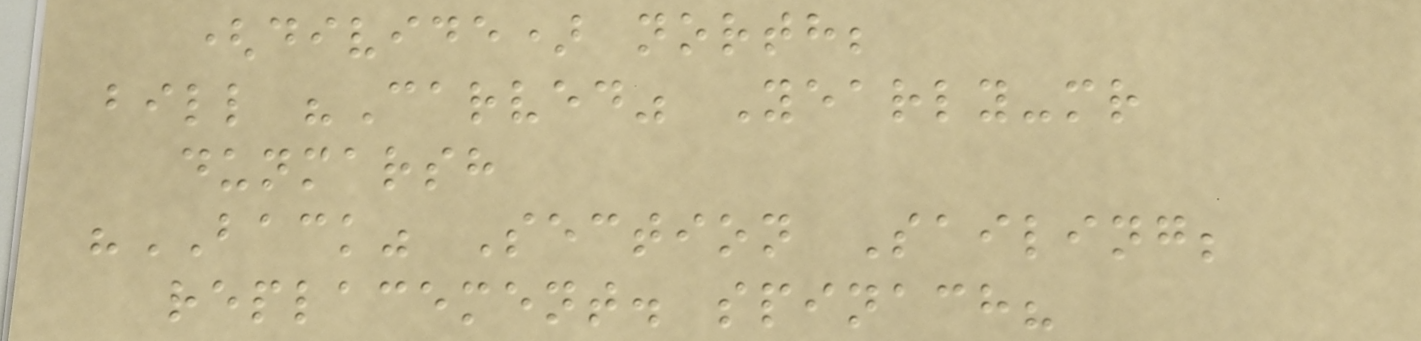(divide) north;
bill "Carved" Yearly-mr
dunmarsh
"BACK" Section Sailing;
replacement. spinach?
